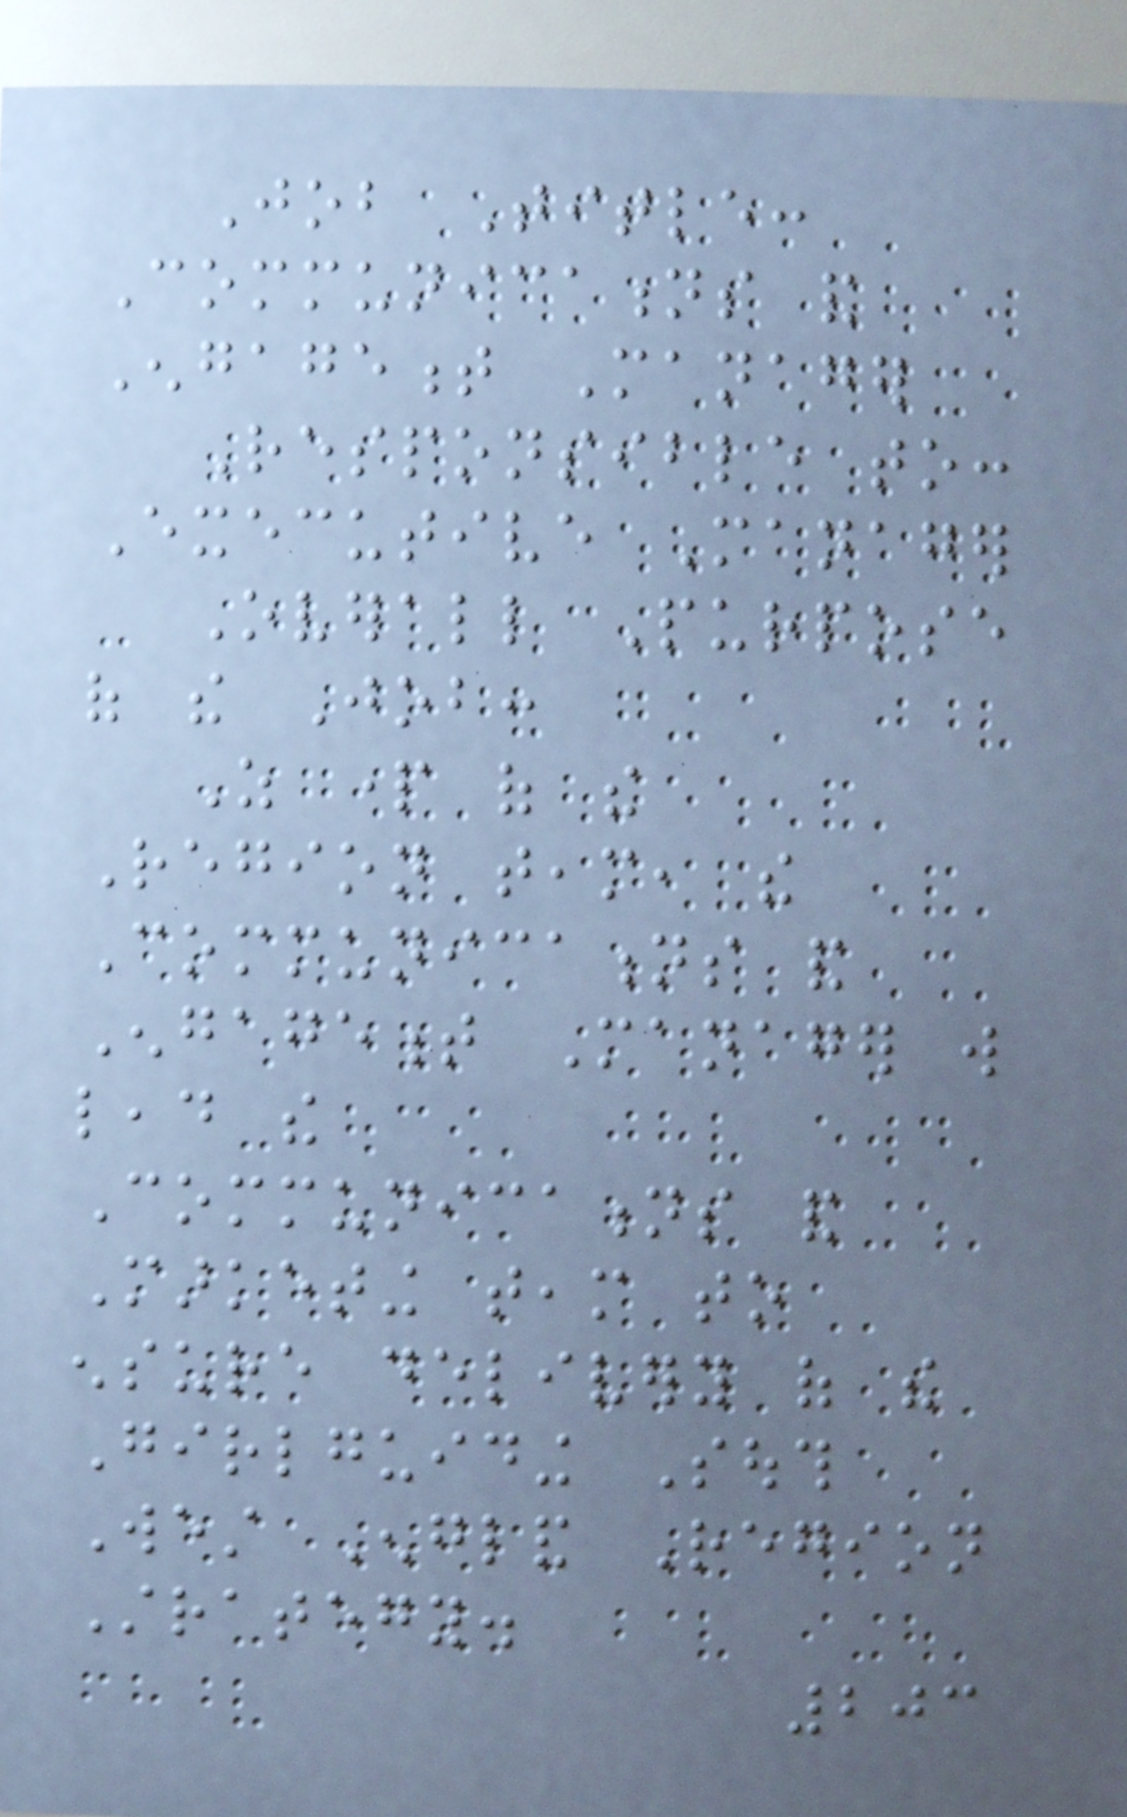Job Title:
Communications and
Engagement Manager
Responsible to:
Executive Manager
Overall Purpose
of the Job:
As part of the
Region team, the
Communications and
Engagement Manager will
lead the
Communications and
Marketing team to
ensure delivery of the
Girlguiding South
West England Region
Strategy.
203
